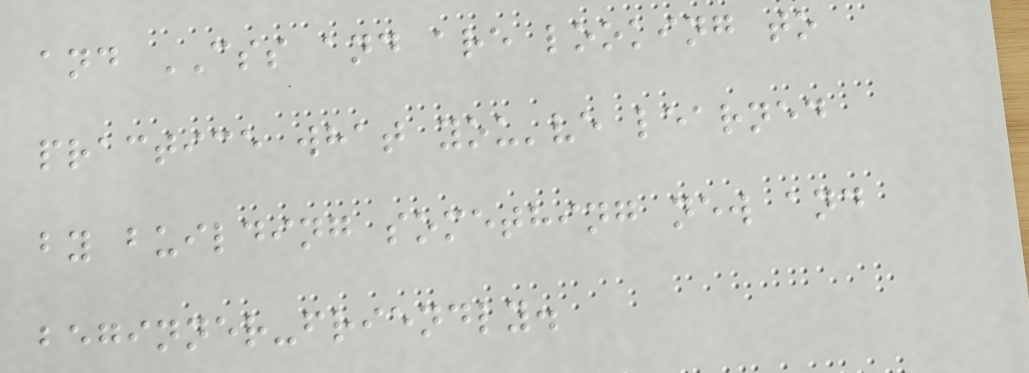and CSS and are looking to
practice what you've learned
by building something new and
beginner-friendly.
